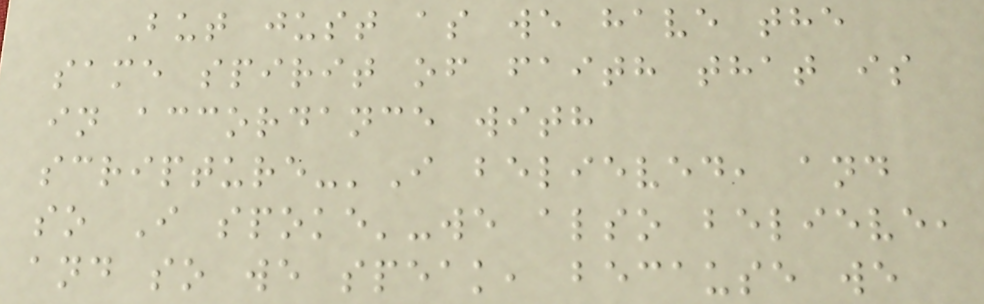But just as we have the
same spirit of faith that is
in accordance with
scripture-'I believed, and
so I spoke'-we also believe,
and so we speak, because we
